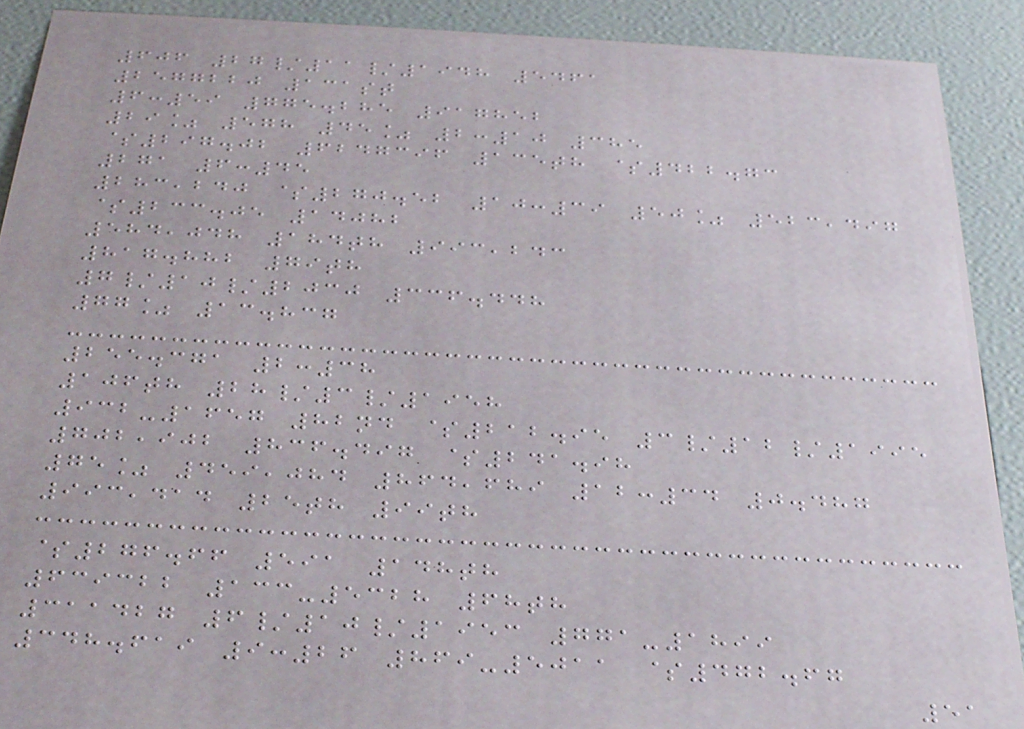606 27/11/1948 5461
2577220 131st
6:59 775.285 917852
29% 578 45% 2:10 385
$297.02 6247396 135th $422.73
271 6:45
283,240 $270.52 10:39 50% 523,497
$233.05 14082
584,048 184th 993,243
817.882 79th
7/10/2030 336.448
77% 13.837
255.371 2:38
106th 28/3/1958
932-1657 82nd $212.95 3/12/1995
702,902 836.497 $241.98
75% 459,084 864,689 12:34 0.487
993,414 25th 99th
$276.66 591 148th
639322 133-5328 68th
311427 6/10/1953 771-1899
348.619 9:26 869-5011 $472.67
51
